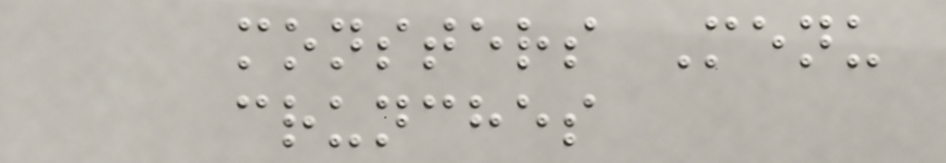monsters Menu
crunches
